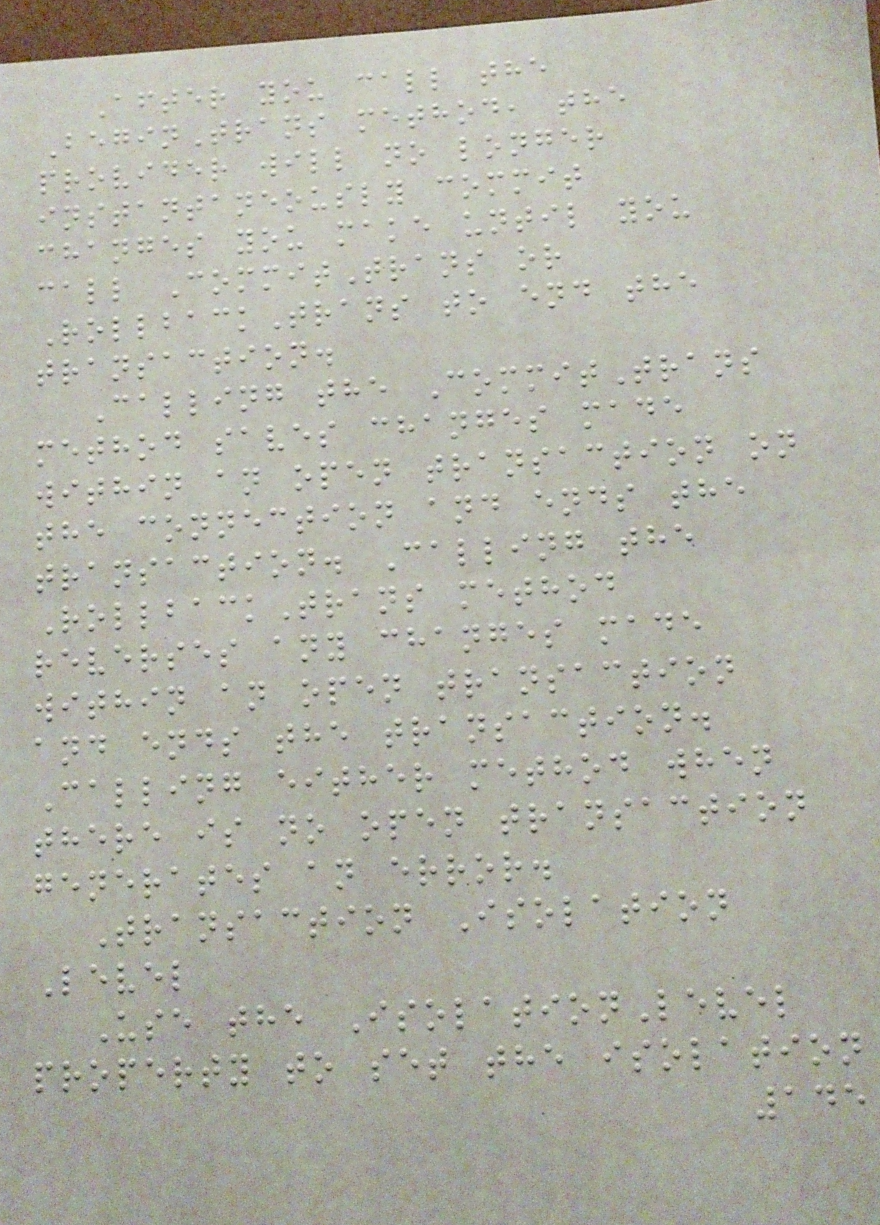After you call the
BeginTrans method, the
provider will no longer
instantaneously commit
changes you make until you
call CommitTrans or
RollbackTrans to end the
transaction.
Calling the CommitTrans
method saves changes made
within an open transaction on
the connection and ends the
transaction. Calling the
RollbackTrans method
reverses any changes made
within an open transaction
and ends the transaction.
Calling either method when
there is no open transaction
generates an error.
Transaction Isolation
Level
Use the IsolationLevel
property to set the isolation
145
